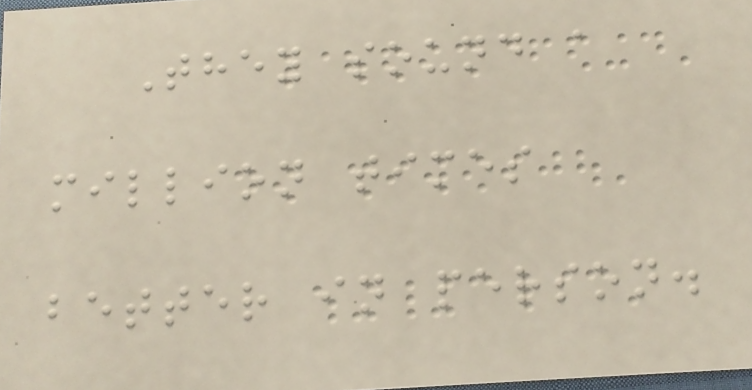They sound a
million times
better in person.
